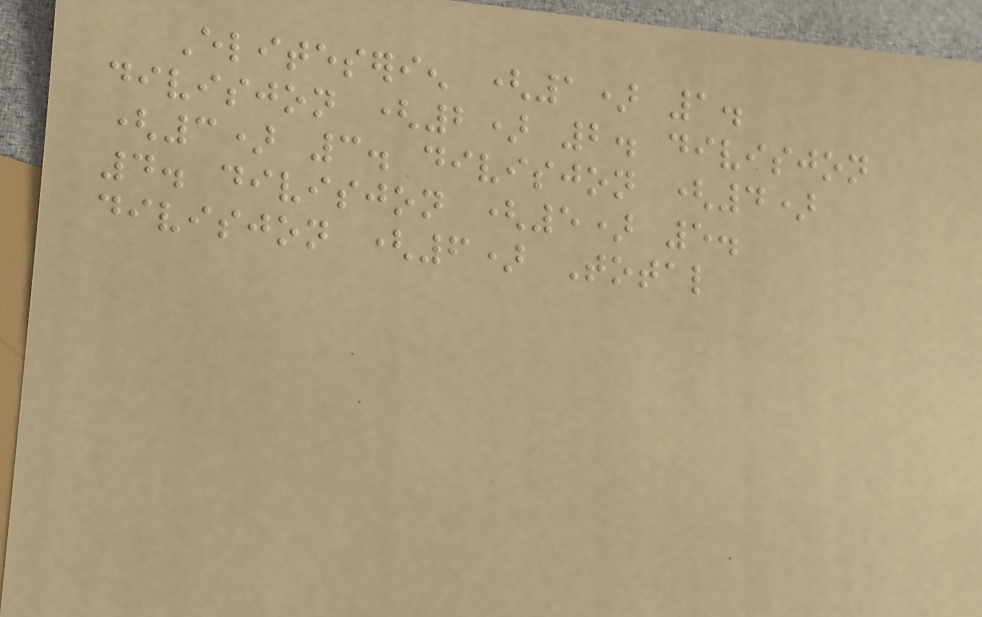Eliteserien (1) 1.
divisjon (2) 2. divisjon
(3) 3. divisjon (4)
4. divisjon (5) 5.
divisjon (6) Total
